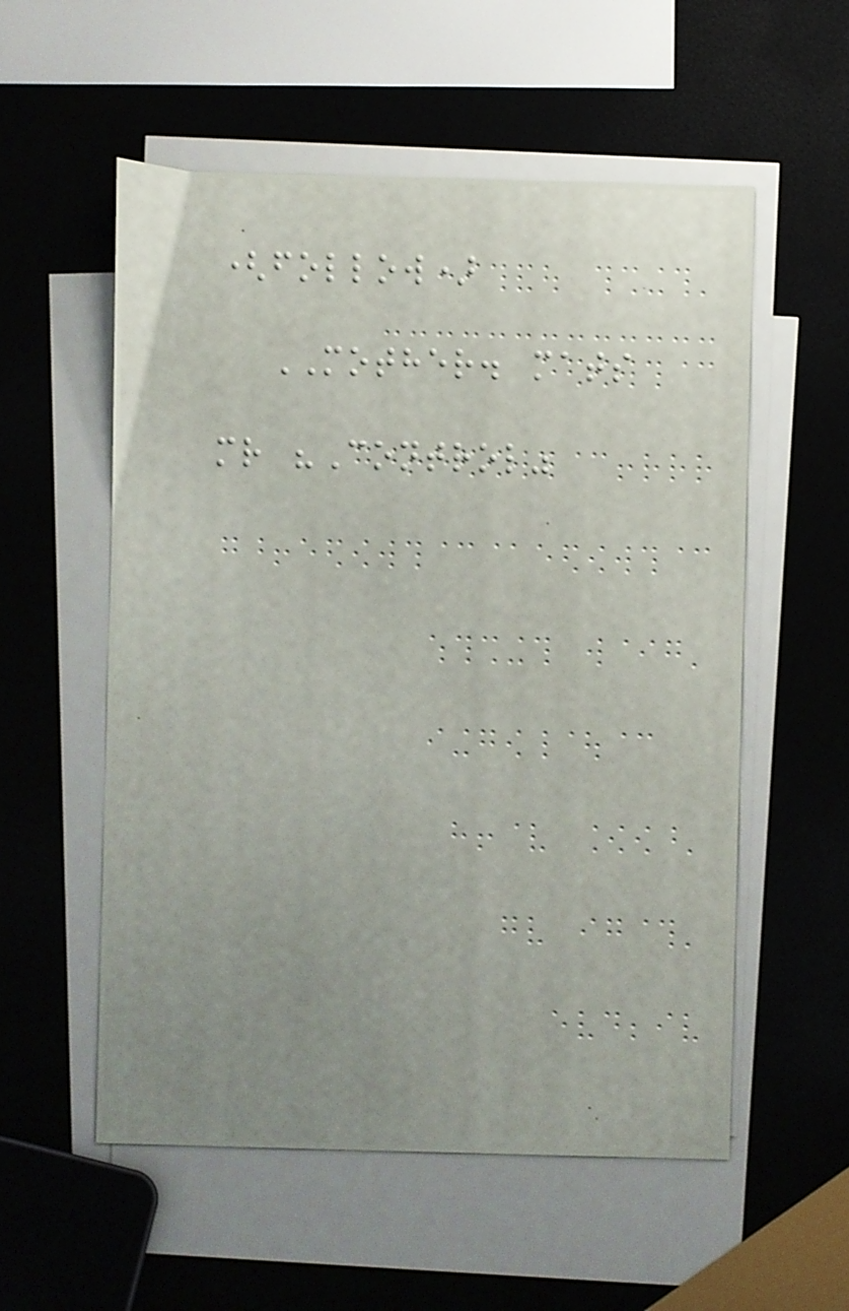(follow)
MOTHER. mats
mr "Control"
